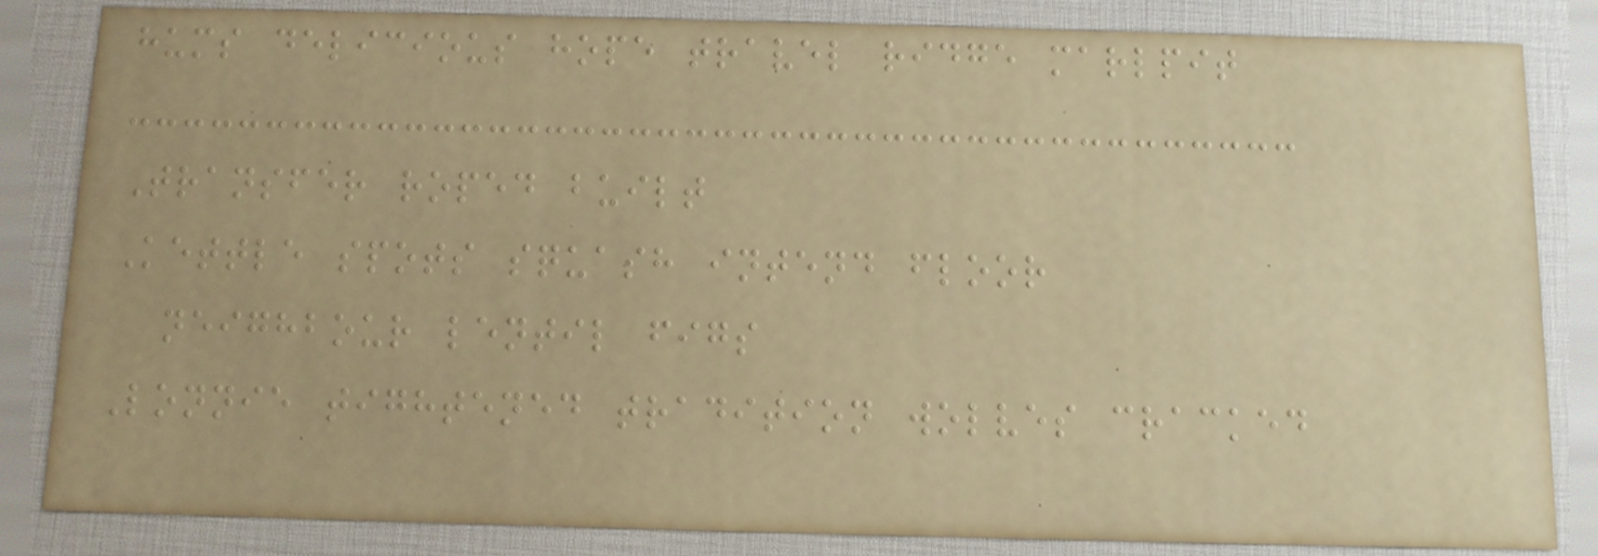hums delicious hope travel ridge marlpit
Transfer roped built
Kettle spots squash intend floor
neighbour lentil figs
Lonnie tightened tradition wolves cracked
